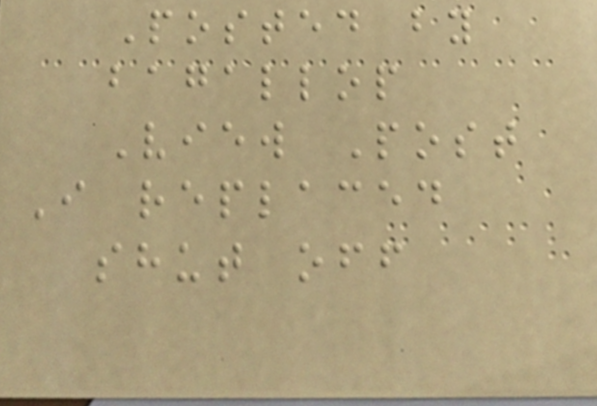Posted by
bagallop
View Post
I replaced
shut off
